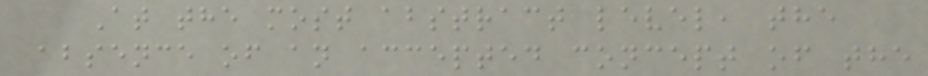At the most abstract level, the
absence of an accepted concept of the
